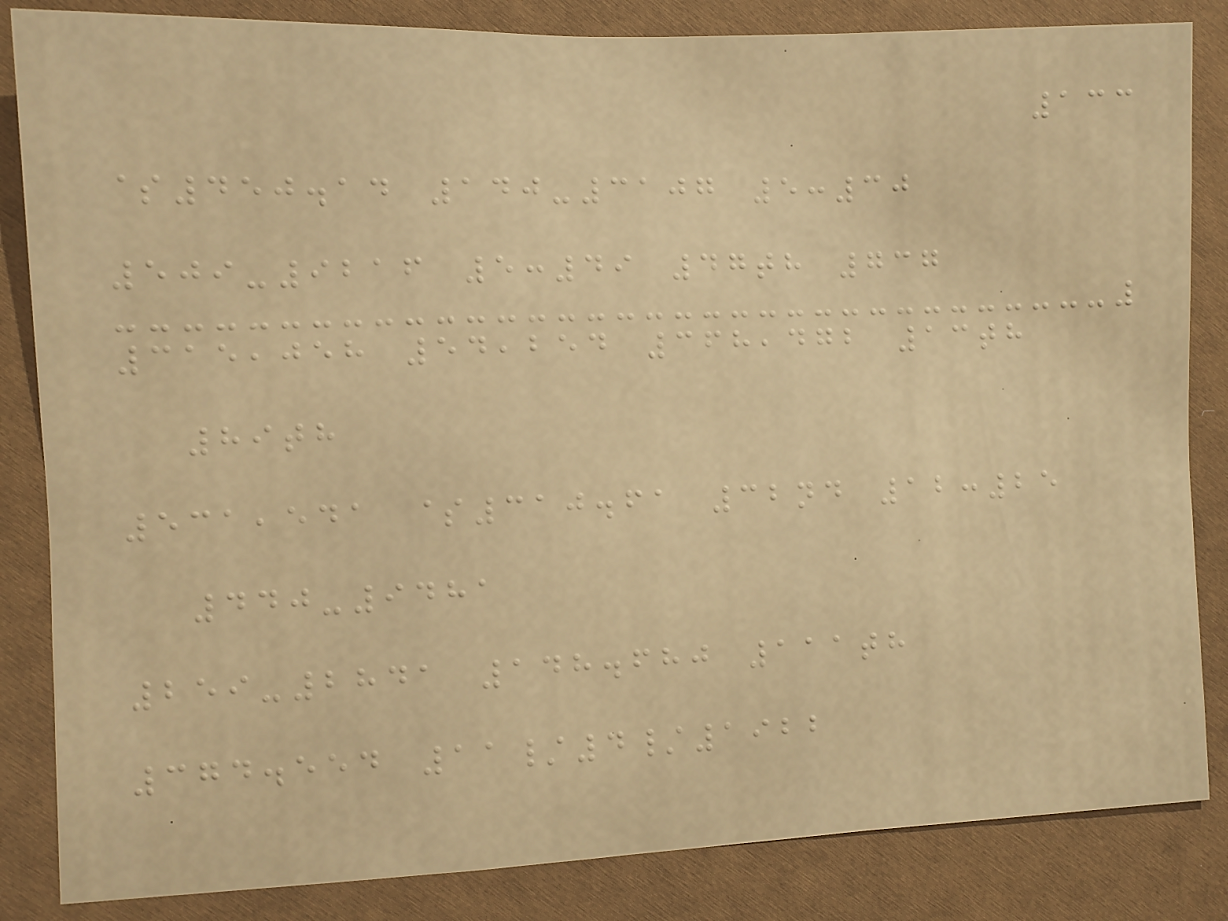133
$450.14 140-3107 5:30
509-9216 5:49 47th 737
315,058 54,254 368,472 13th
89th
531,541 $310.61 32nd 12:25
440-9481
259-2841 148.680 111th
374.554 11/4/1922
